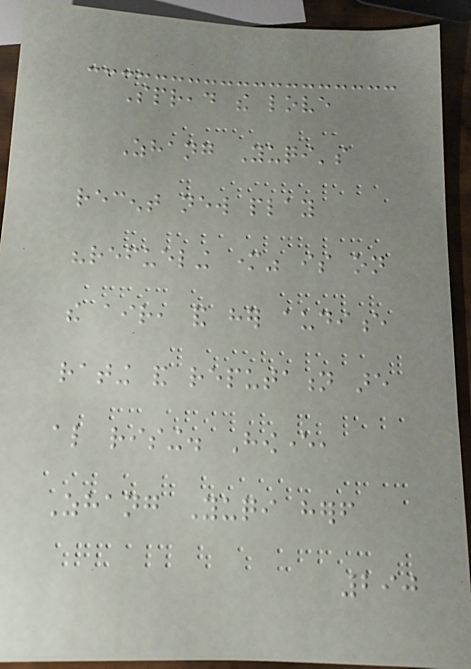Spread the love
Zhang Yuqi's
recent new play
"refueling mother" is on
the air, and her audience
rating and reputation are
also rising. However,
Zhang Yuqi herself
290
